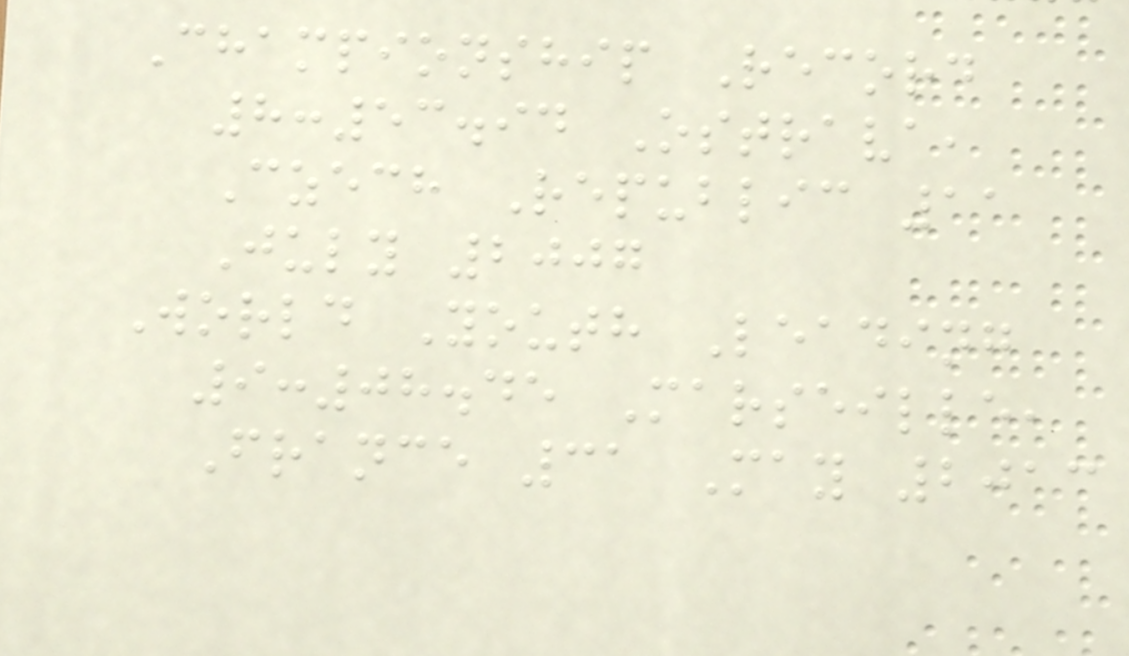Championship Record
8:53.94 Ostrava,
Czech Republic 11
July 2007
World Youth Leading
9:08.45 Marseille,
France 31 May 2013
